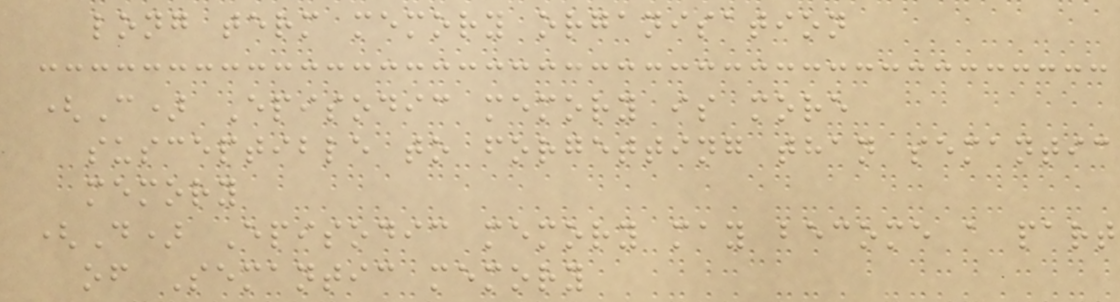long term memory organisation
(C) Episodic memory is more
susceptible to forgetting than semantic
memory
(D) Episodic memory may become a part
of Semantic memory
